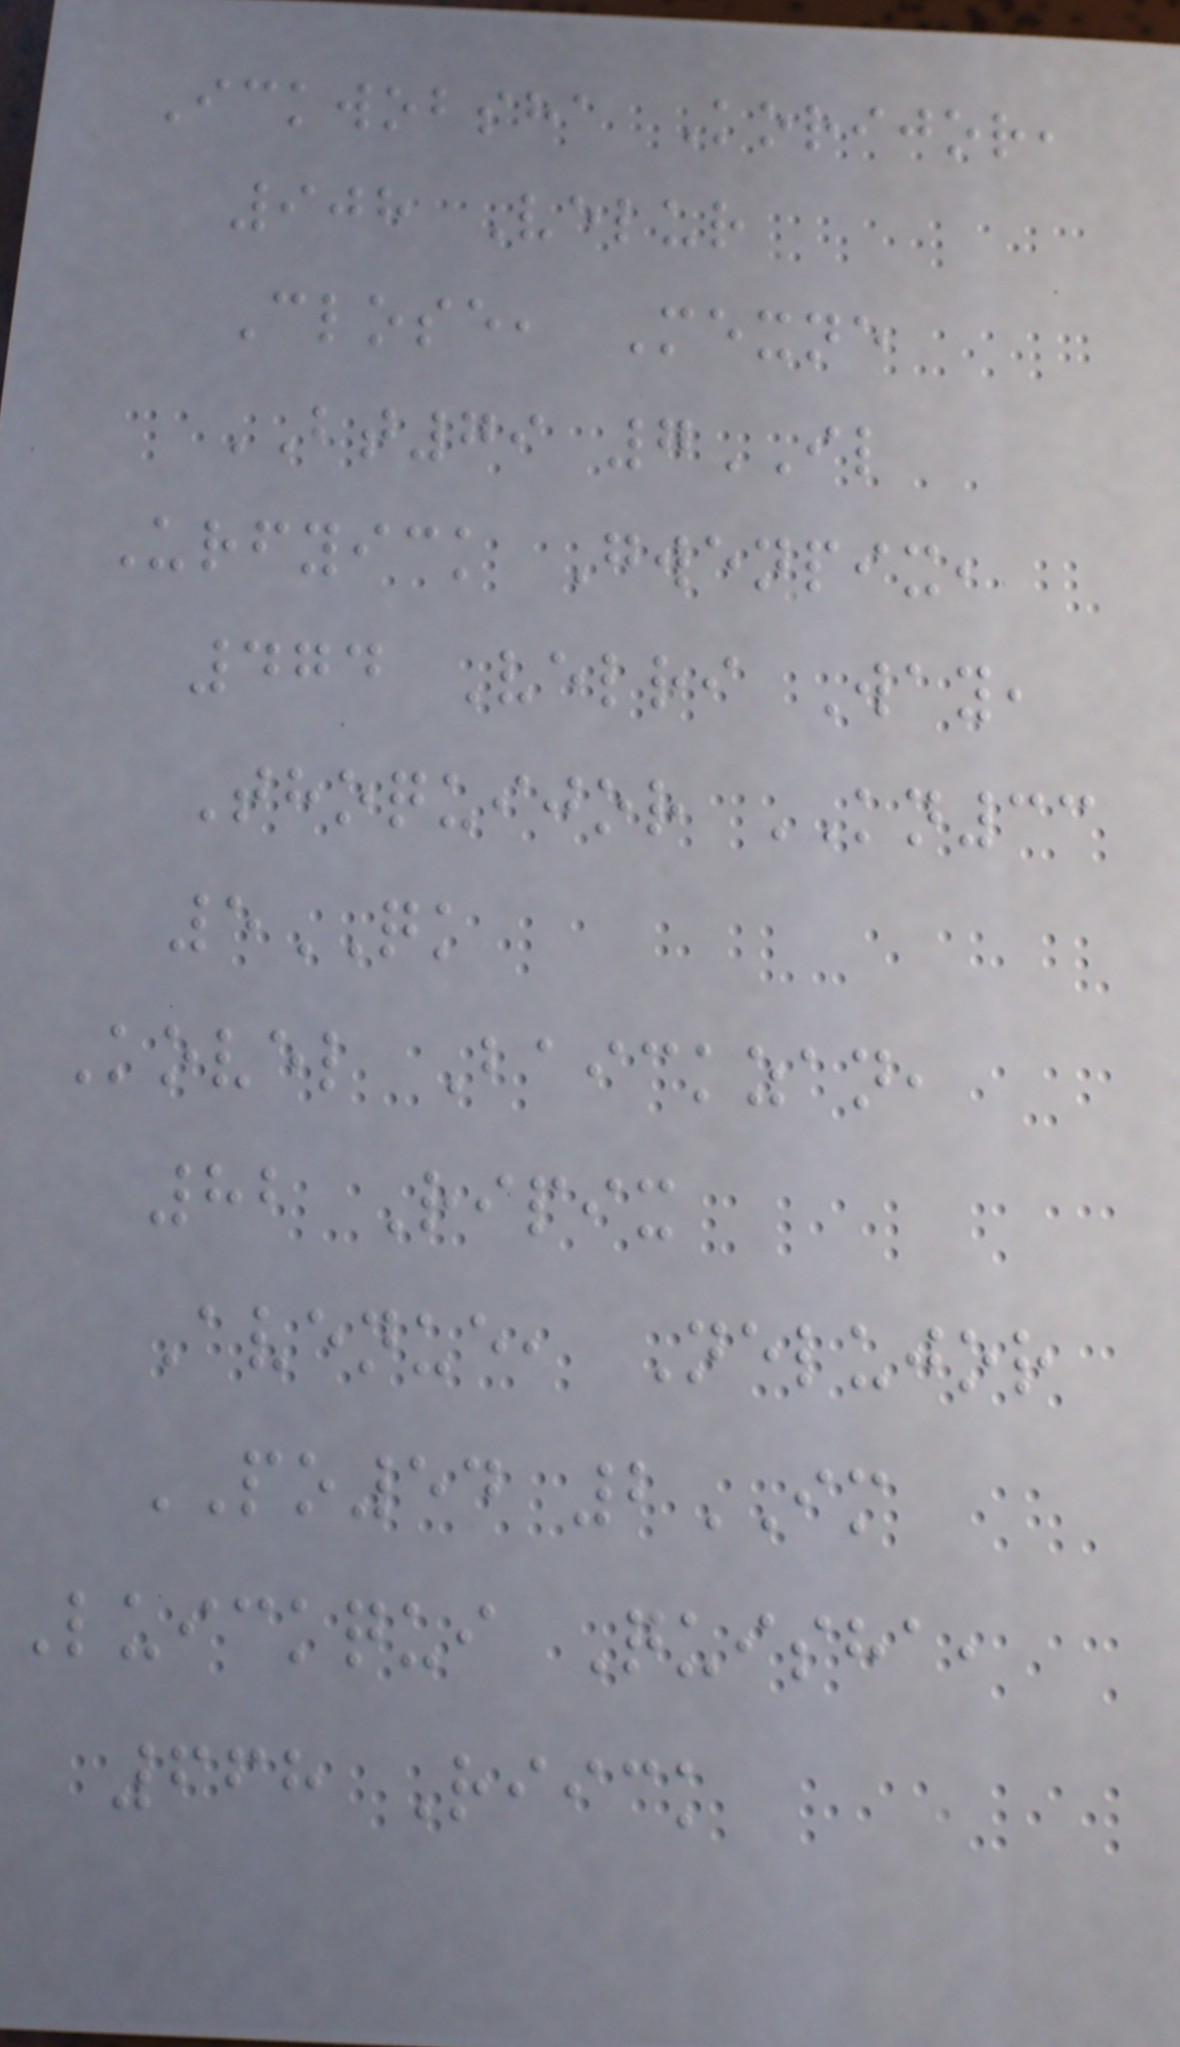Ickwobsha Korijor,
908 Velur
Close, Mexne
BT79 7IL
Urfyick Gwenpix,
474 Velri Way,
Thoquijor KN33
5QK
Kovel Baickzan,
82 Ripix
Avenue, Nelujor
PO54 2IM
Luickqui Quisha,
668 Riick
